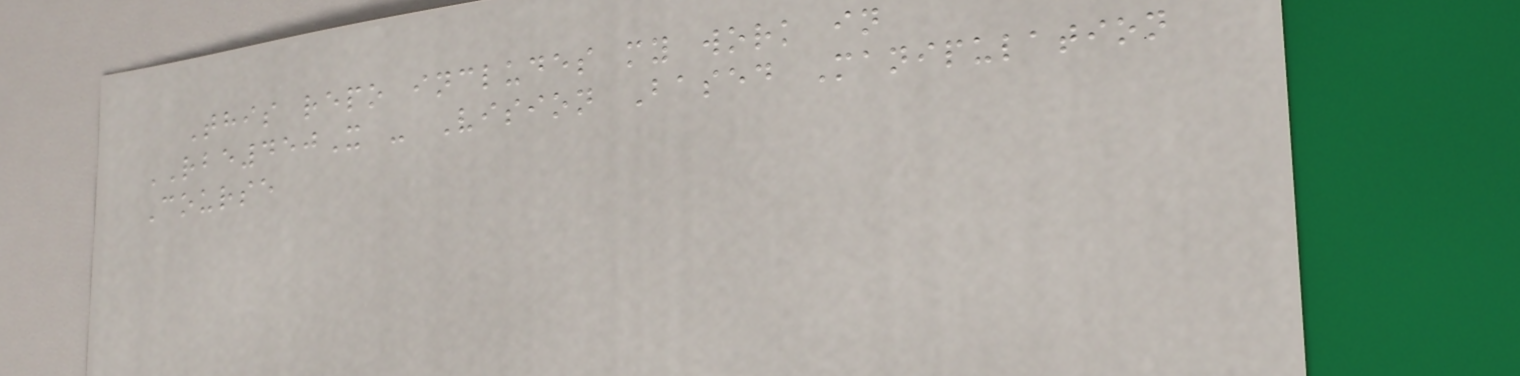This repo includes my work in
RBE450X - Vision Based Manipulation
Course
